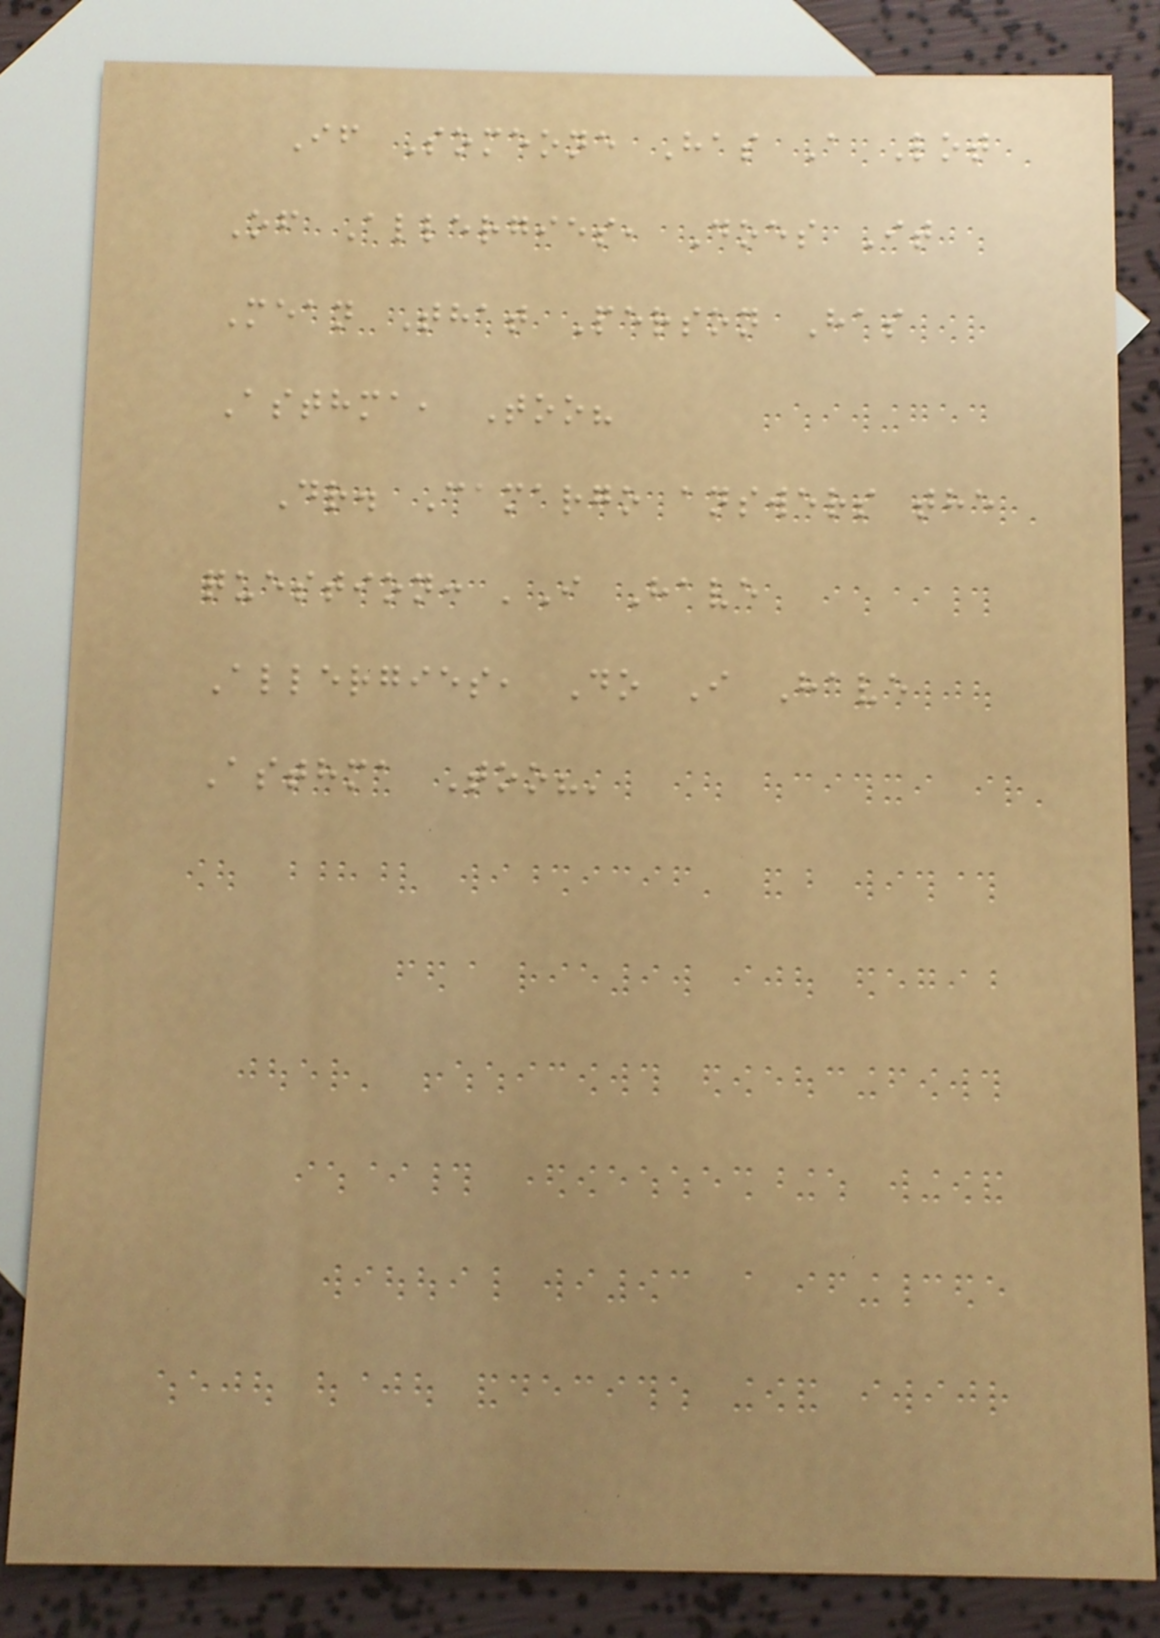If Someone Has A Lot
Of Allergies, Does It
Mean That Person Has
Asthma, Too?
Dr. Camargo answers the
question: 'I Have
Allergies, Do I Have
Asthma Too?'
